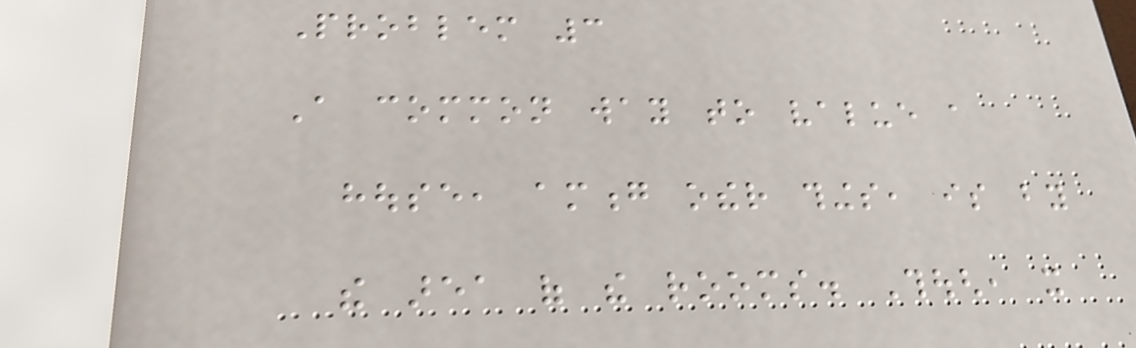Problem 3
A common way to value a
house, among other things, is by
the area of the rooms. Though, it
